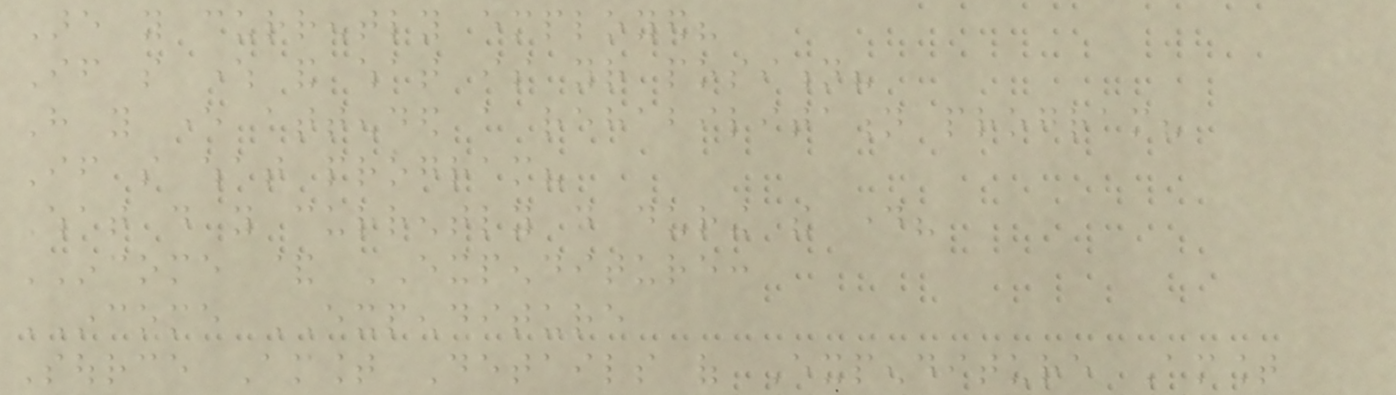Are you currently employed?
If so where and what is your position?
Have you ever attended a rehabilitation program?
If so what program?
What do you currently do during the day?
INCOME & EXPENDITURE:
INCOME EXPENDITURE
Source Amount Details of Expenditure Amount
